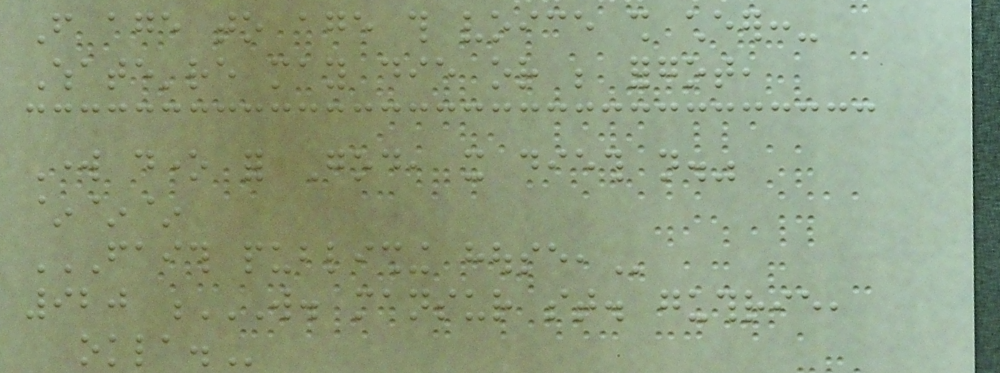From age to age this voice shall cheer:-
Whate're may die or be forgot,
Work done for God, it dieth not."
~~~
FAITH PUBLISHING HOUSE,
920 W. MANSUR ST. GUTHRIE,
OKLA.
